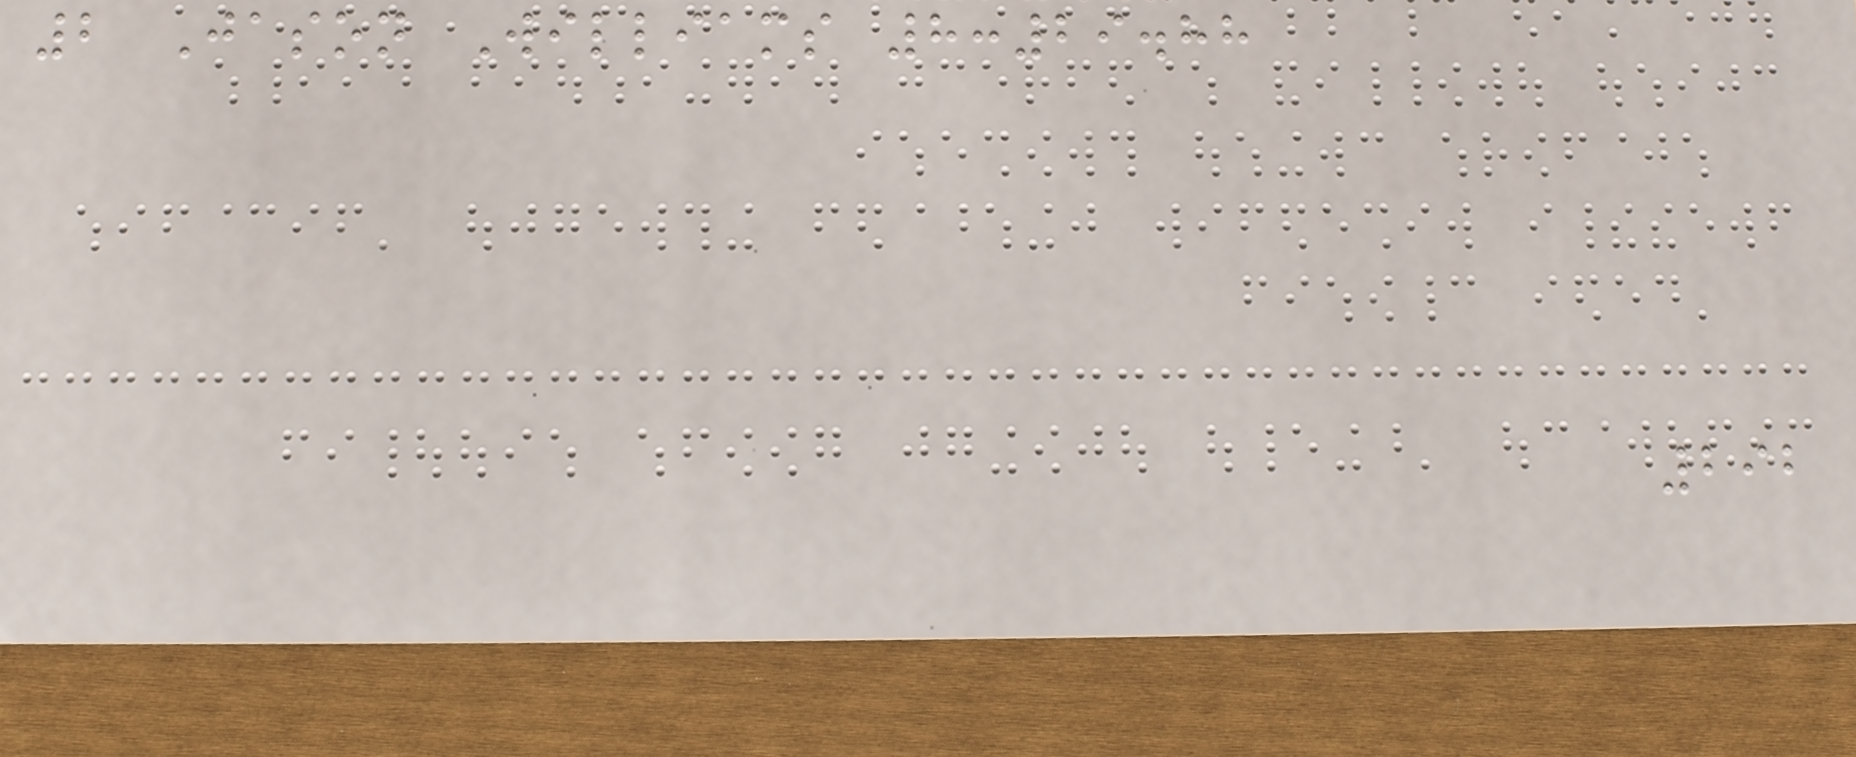2 Jason Williams 8:29.88
292
